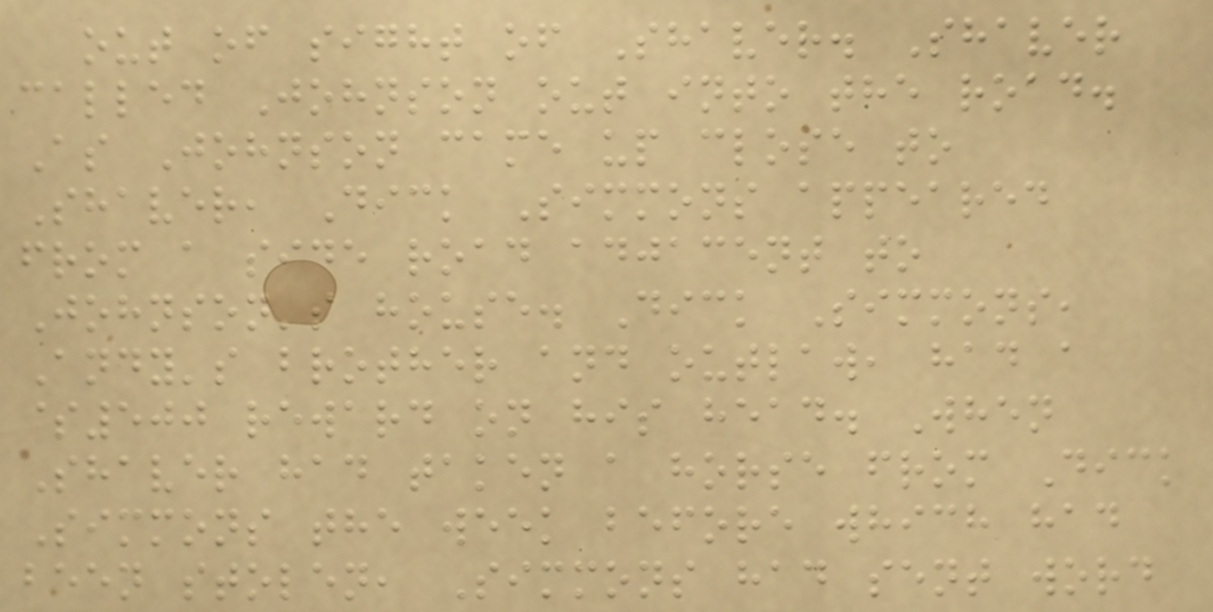out of sight of Shaver. Shaver
called Johnson out into the road.
As Johnson came up close to
Shaver, Dick Simmons appeared
from a side road adjacent to
Johnson's house. Dick Simmons,
Andy's brother and outlaw, had a
$500 reward on his head. When
Shaver had taken a horse from Dick
Simmons the week before which had
been stolen, Simmons had sent word
